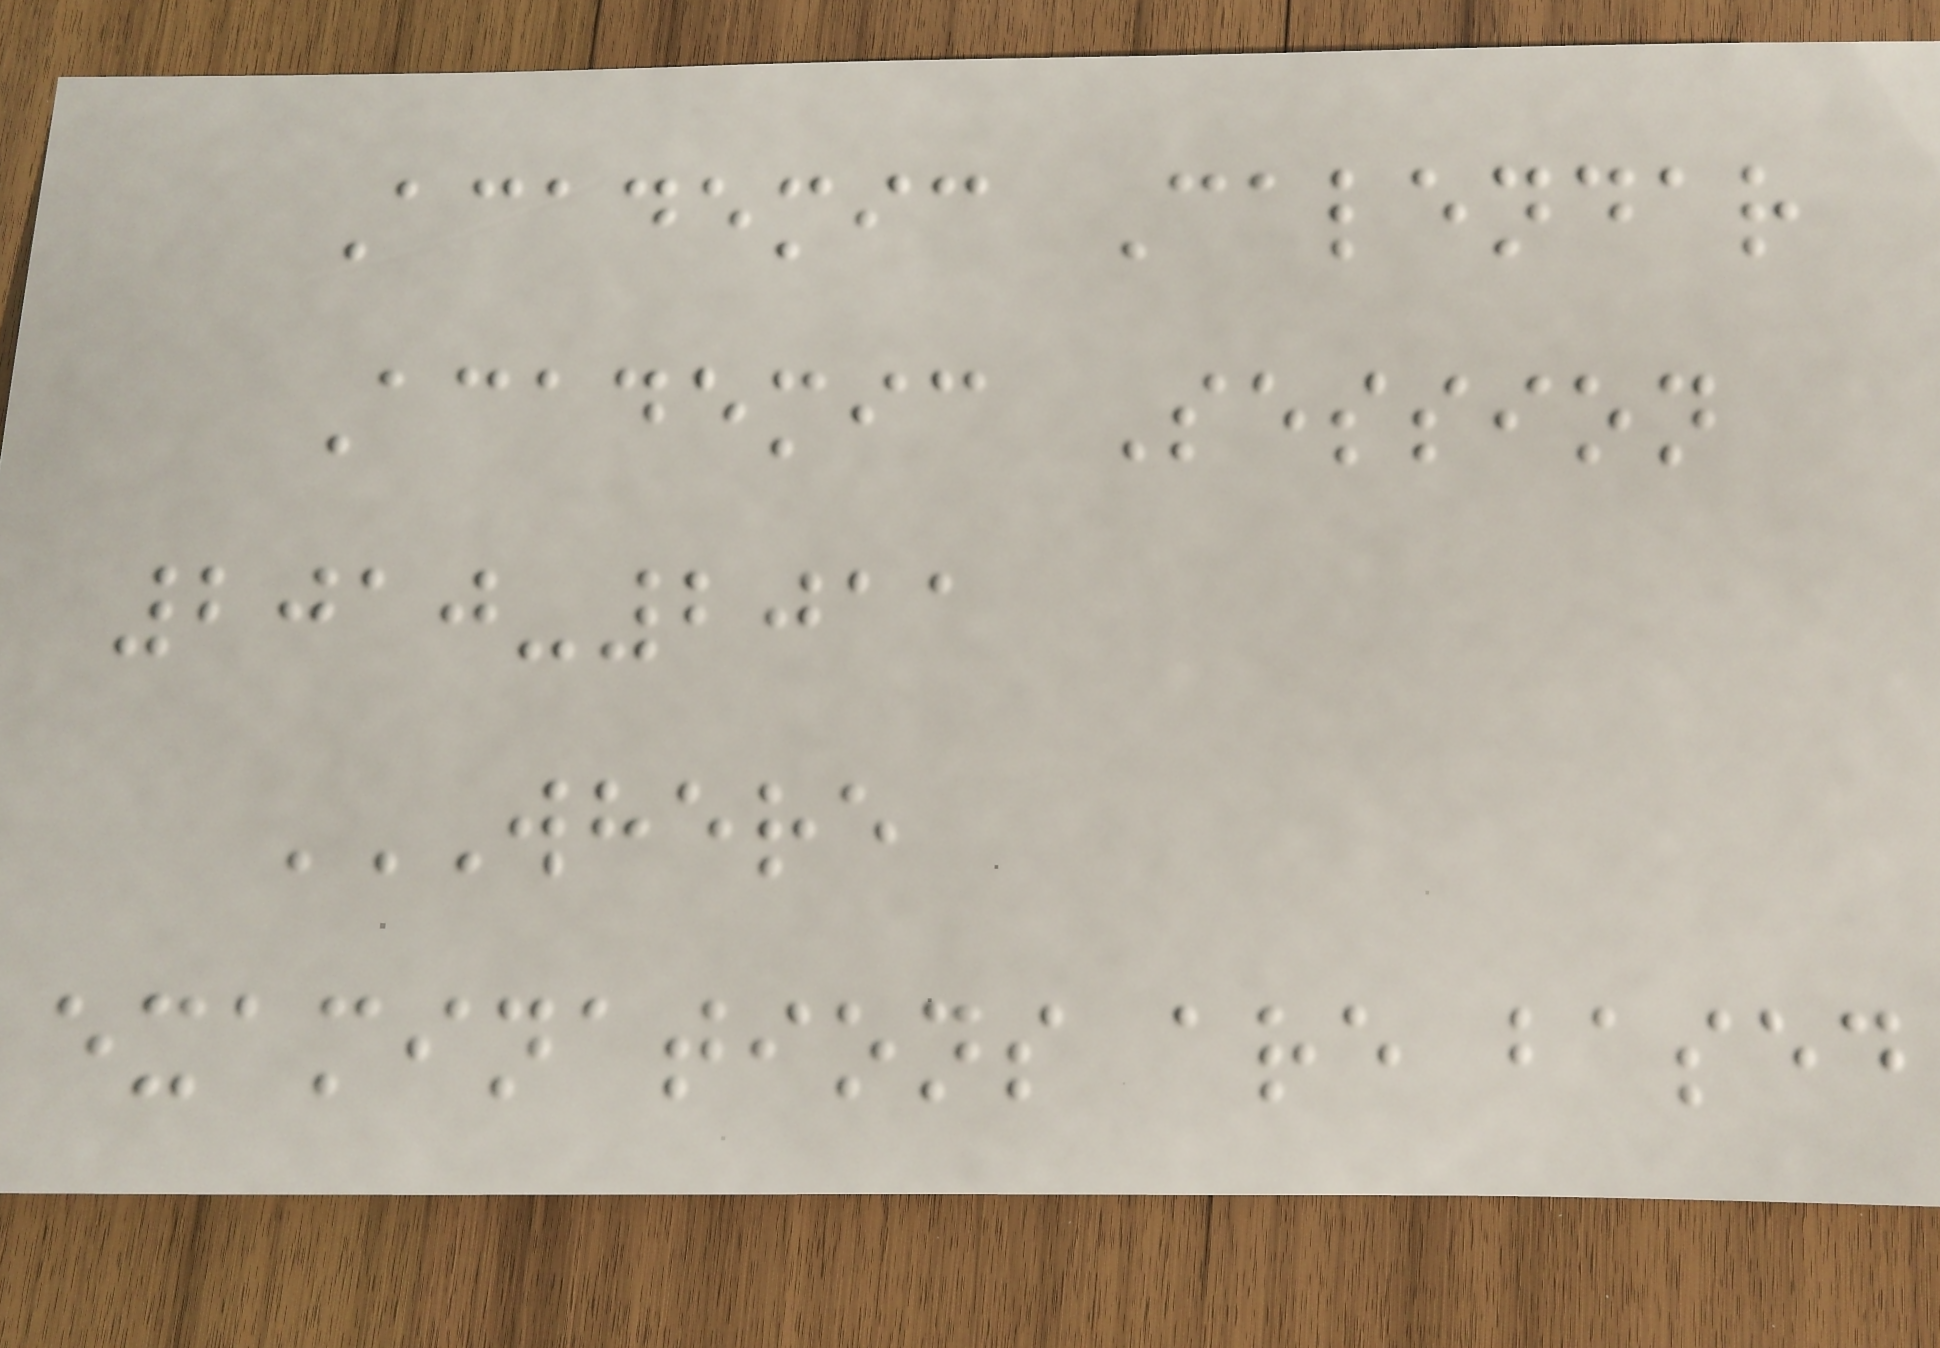Academic Calendar
Academic Session
2010-2011
WHERE
EXAMINATIONS ARE BASED
